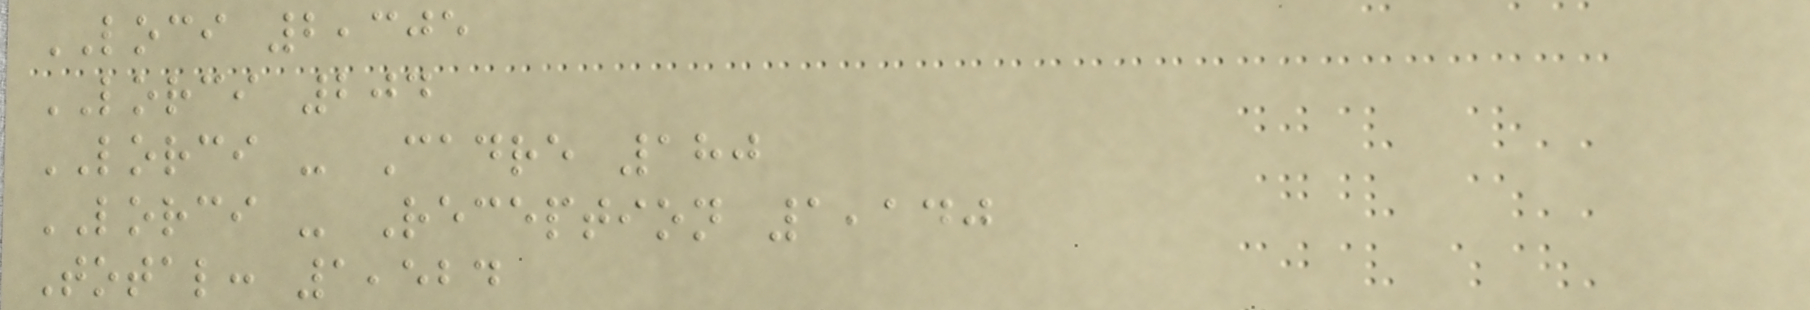LOCI 2,305
LORCI 204
LORCI - Cadre 180
LORCI - Reception 1,140
Total: 1,524
